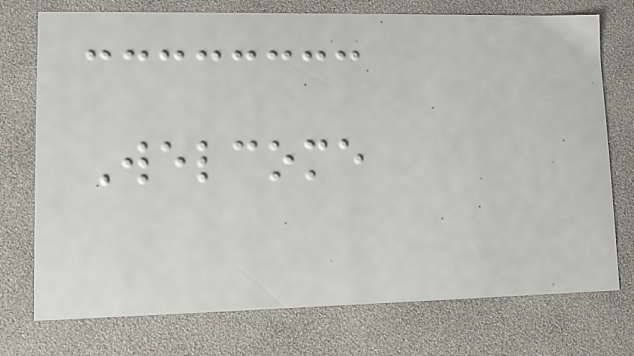Welcome
